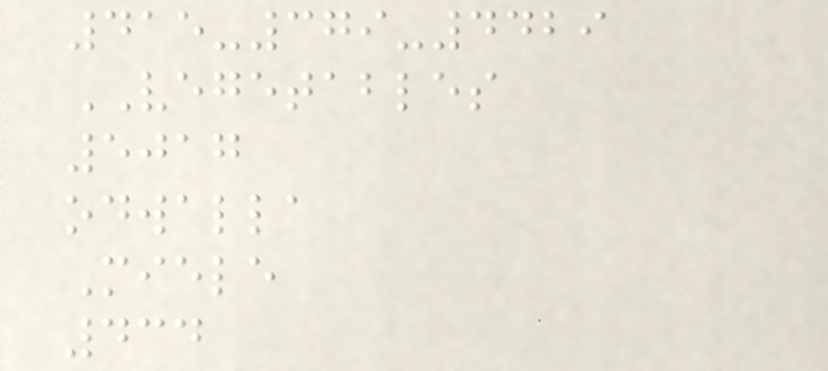415-379-4429
VEGETABLES
5017
odwalla
Miele
434
